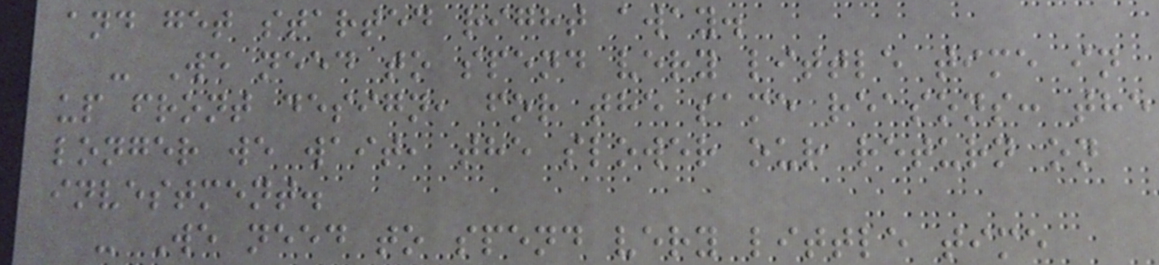and get started right away.
- We need to spend very little time in
up front design, for the same reasons: the
longer we wait, the slower our return on
investment.
- We need to spend very little time
